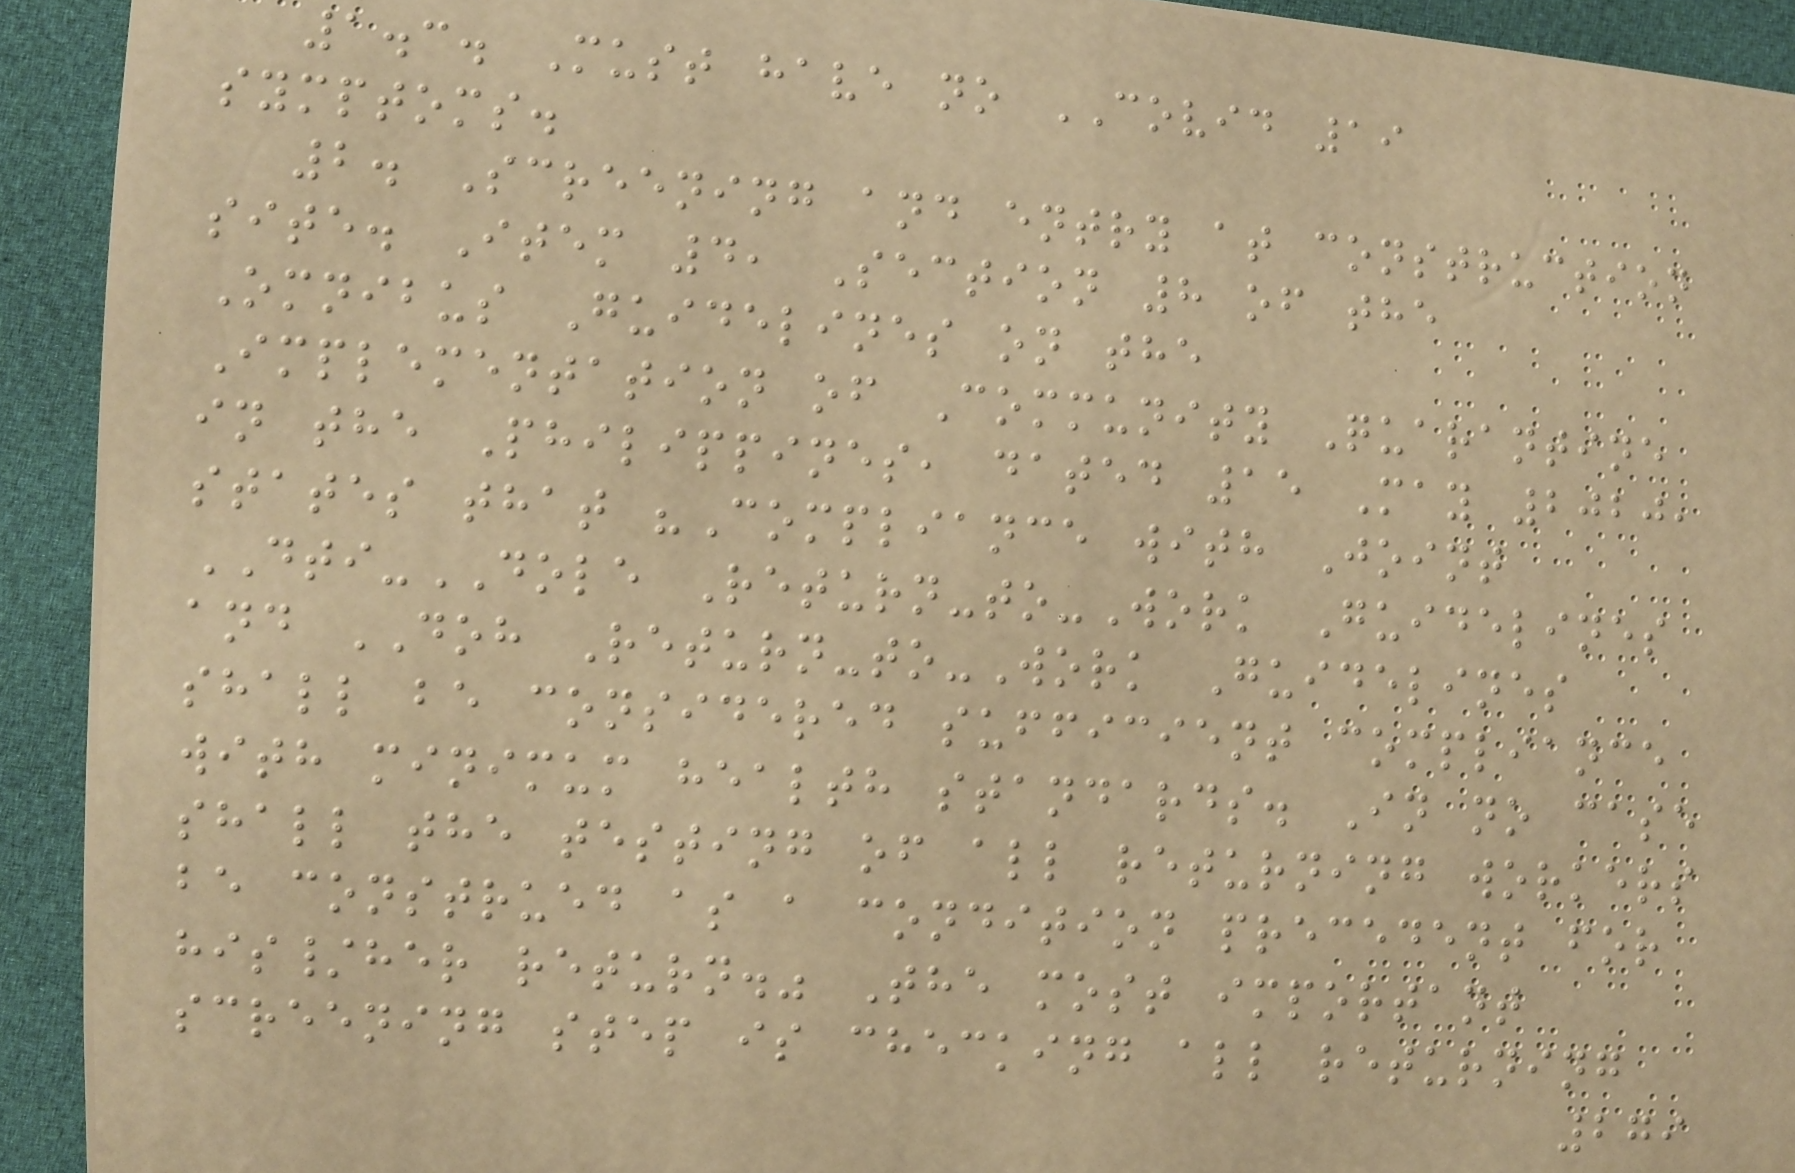1.3. Must have no COVID 19
symptoms.
2. Screening and entry at construction
site. Item 4, Section 8 of the
Omnibus Guidelines on the
Implementation of Community Quarantine
in the Philippines, dated 15 May 2020,
states that "Compliance with Joint
DTI-DOLE Return-to-Work Guidelines
and DOH Return-to-Work Guidelines
shall be considered sufficient compliance
with minimum health standards. In no case
shall the testing of all returning workers
be construed as a condition precedent for
his/her return." The most important
screening step is checking all returning
279
